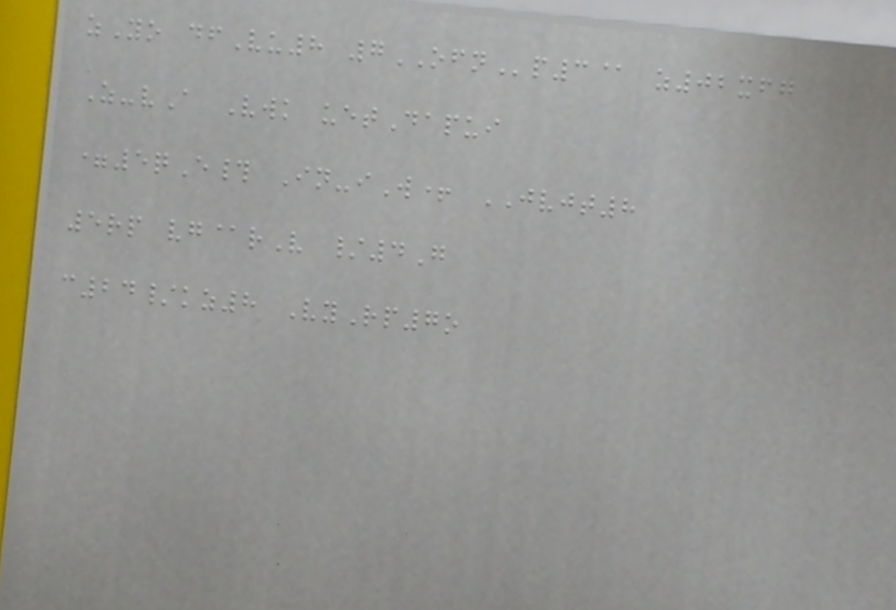zYo dfVu8 7OFNp3@ z02xfg
Z-vA Vwk uetDapui
=5qE# In-iW+ JVJT8
5rp vg@rV /4G
c24/kz8 VyRp7o
